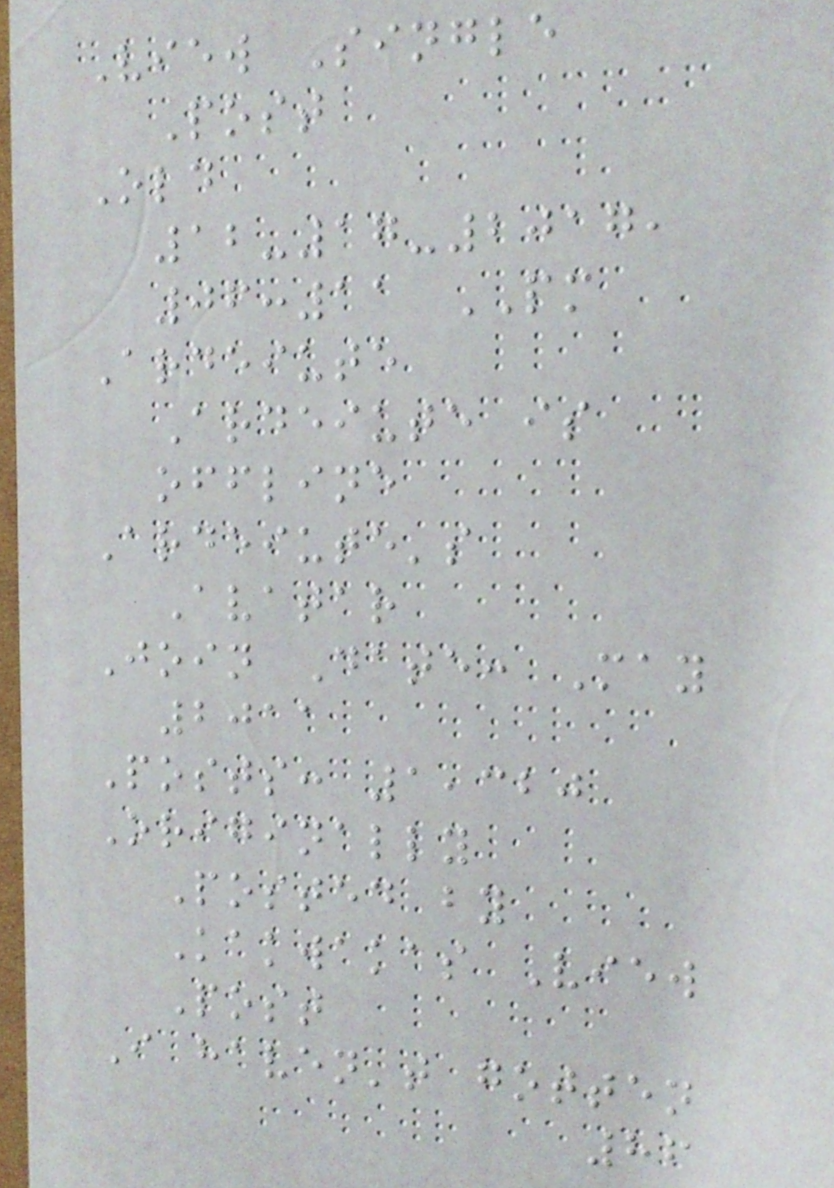View Single
Post
Old
12-17-2017,
06:11 PM
Ardeiute
Ardeiute is
offline
Ardeiute's
Avatar
Join Date: May
2011
Posts: 1,320
Originally
Posted by
Kakwakas View
Post
I haven't gotten
86
